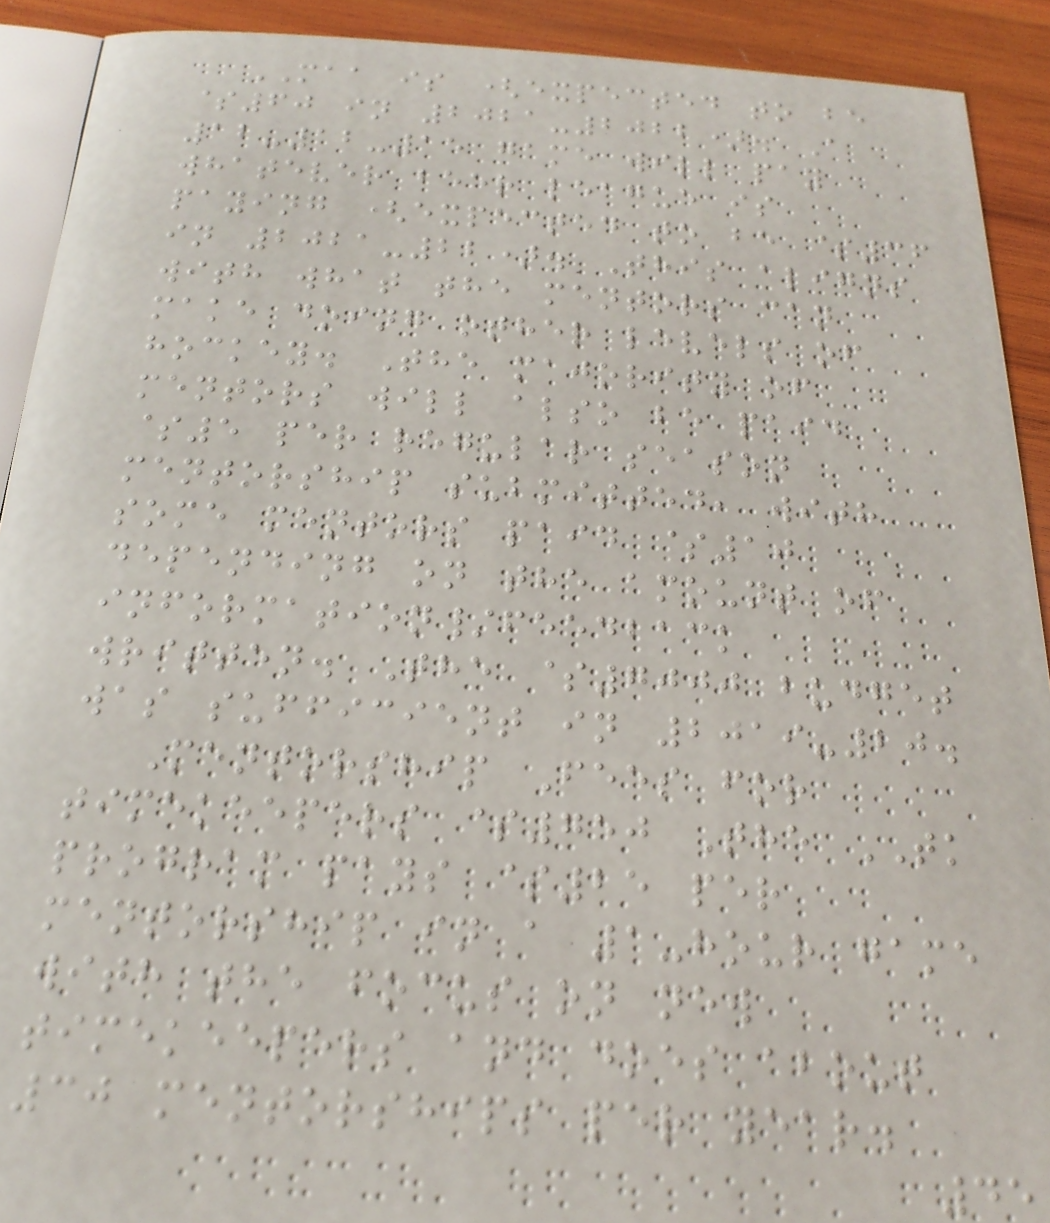MAA is (expected to be
$60 in 2021-2022). A
12-12-15 game will pay
whatever beer league is
paying (expected to be $36
in 2021-22). This aligns
with what the mentors can
make doing other levels of
hockey. The majority of
mentors will also be paid
$5 per regular season
mentorship submitted, with
some mentors paid $10
depending on the amount of
information/feedback
written. The $7000 budget
was sufficient in 2019-20.
Mentorship Fees for
timekeepers $750 The TK
program pays $25 per
mentorship in a 1-hour game
with the focus on new
timekeepers and does about
30 mentorships per year.
45
